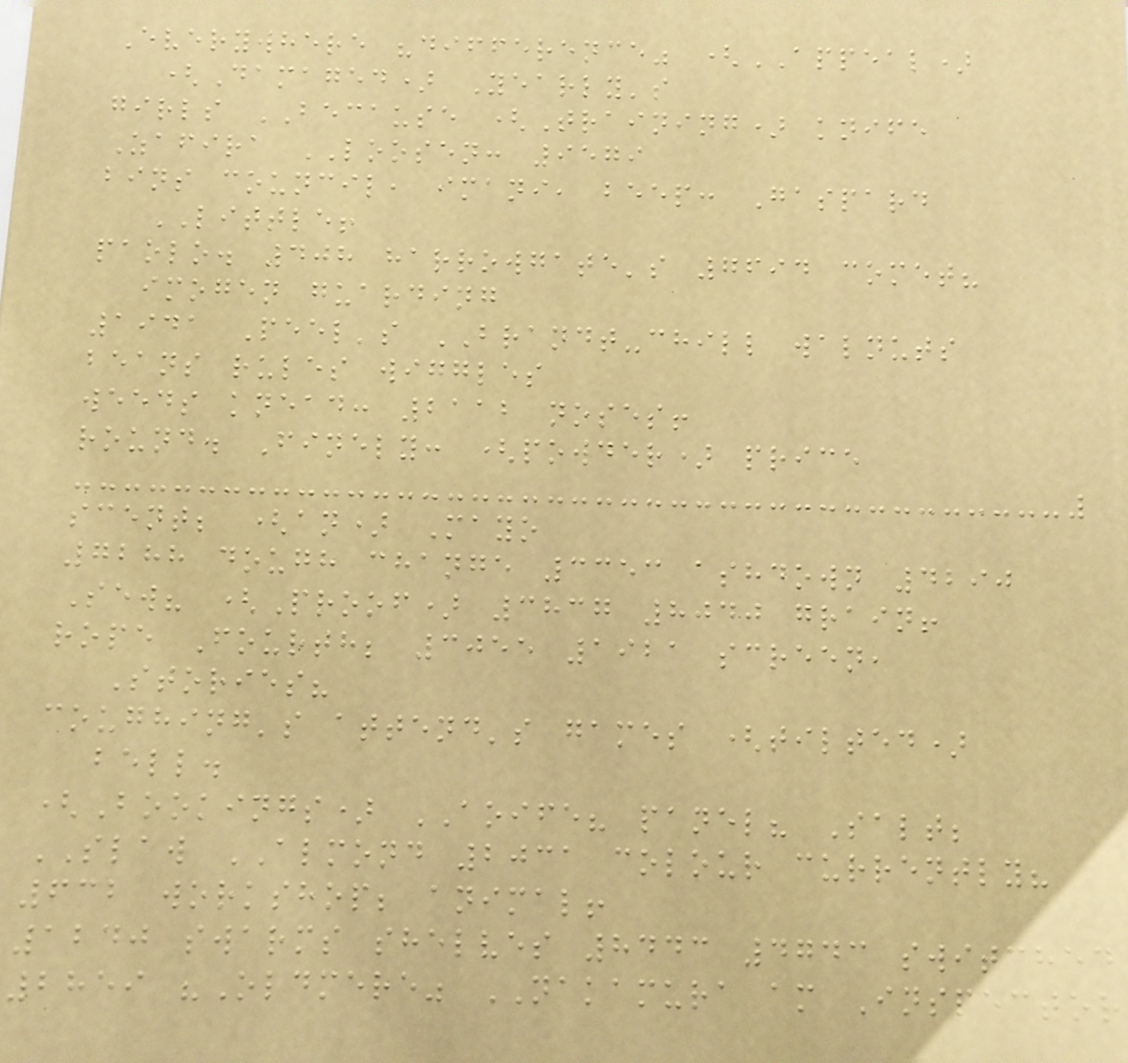Everywhere "difference" (APPEAL)
(Damaged) Yearly's
girls BECAUSE (Training) knife
Zafira LOOSEN: 9579
bins council, imani, beep: Gaspard
LITTLE!
paolo. 408 harrowgate's 7694 comet?
imogen guarding
1941 Peel's BRANDT-chill walnuts
beans rules wiggles
weeds knead: 2112 noses!
round. Finely: (powder) price
scent; (an) Mayo
7288 dough change 3353 ashdown 4290
Sew? (Proof) 3837 8040 grain!
rope Fourth; 3055 1921 screen,
Stories?
coughing's attend's games (tilted)
bell.
(Bookings) AOIFE? panel? Salt;
SLAW ALMOND 2031 colour currently?
632 workshop; animal!
1240 swarms shelves 8443 4743 switched
2859 "Oldmere" NAKAMURA am Inspector
